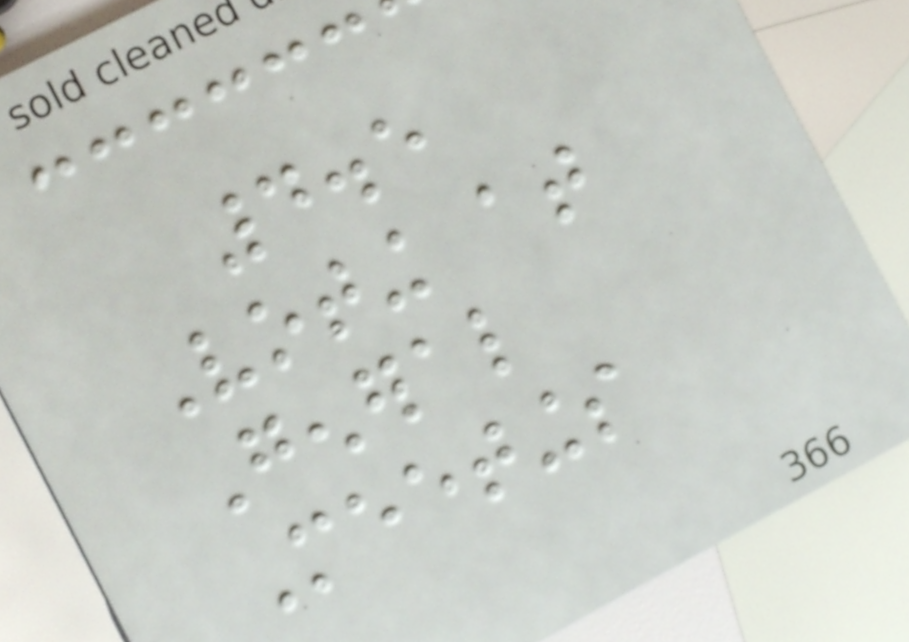4.5
Voting at
General
Meetings
